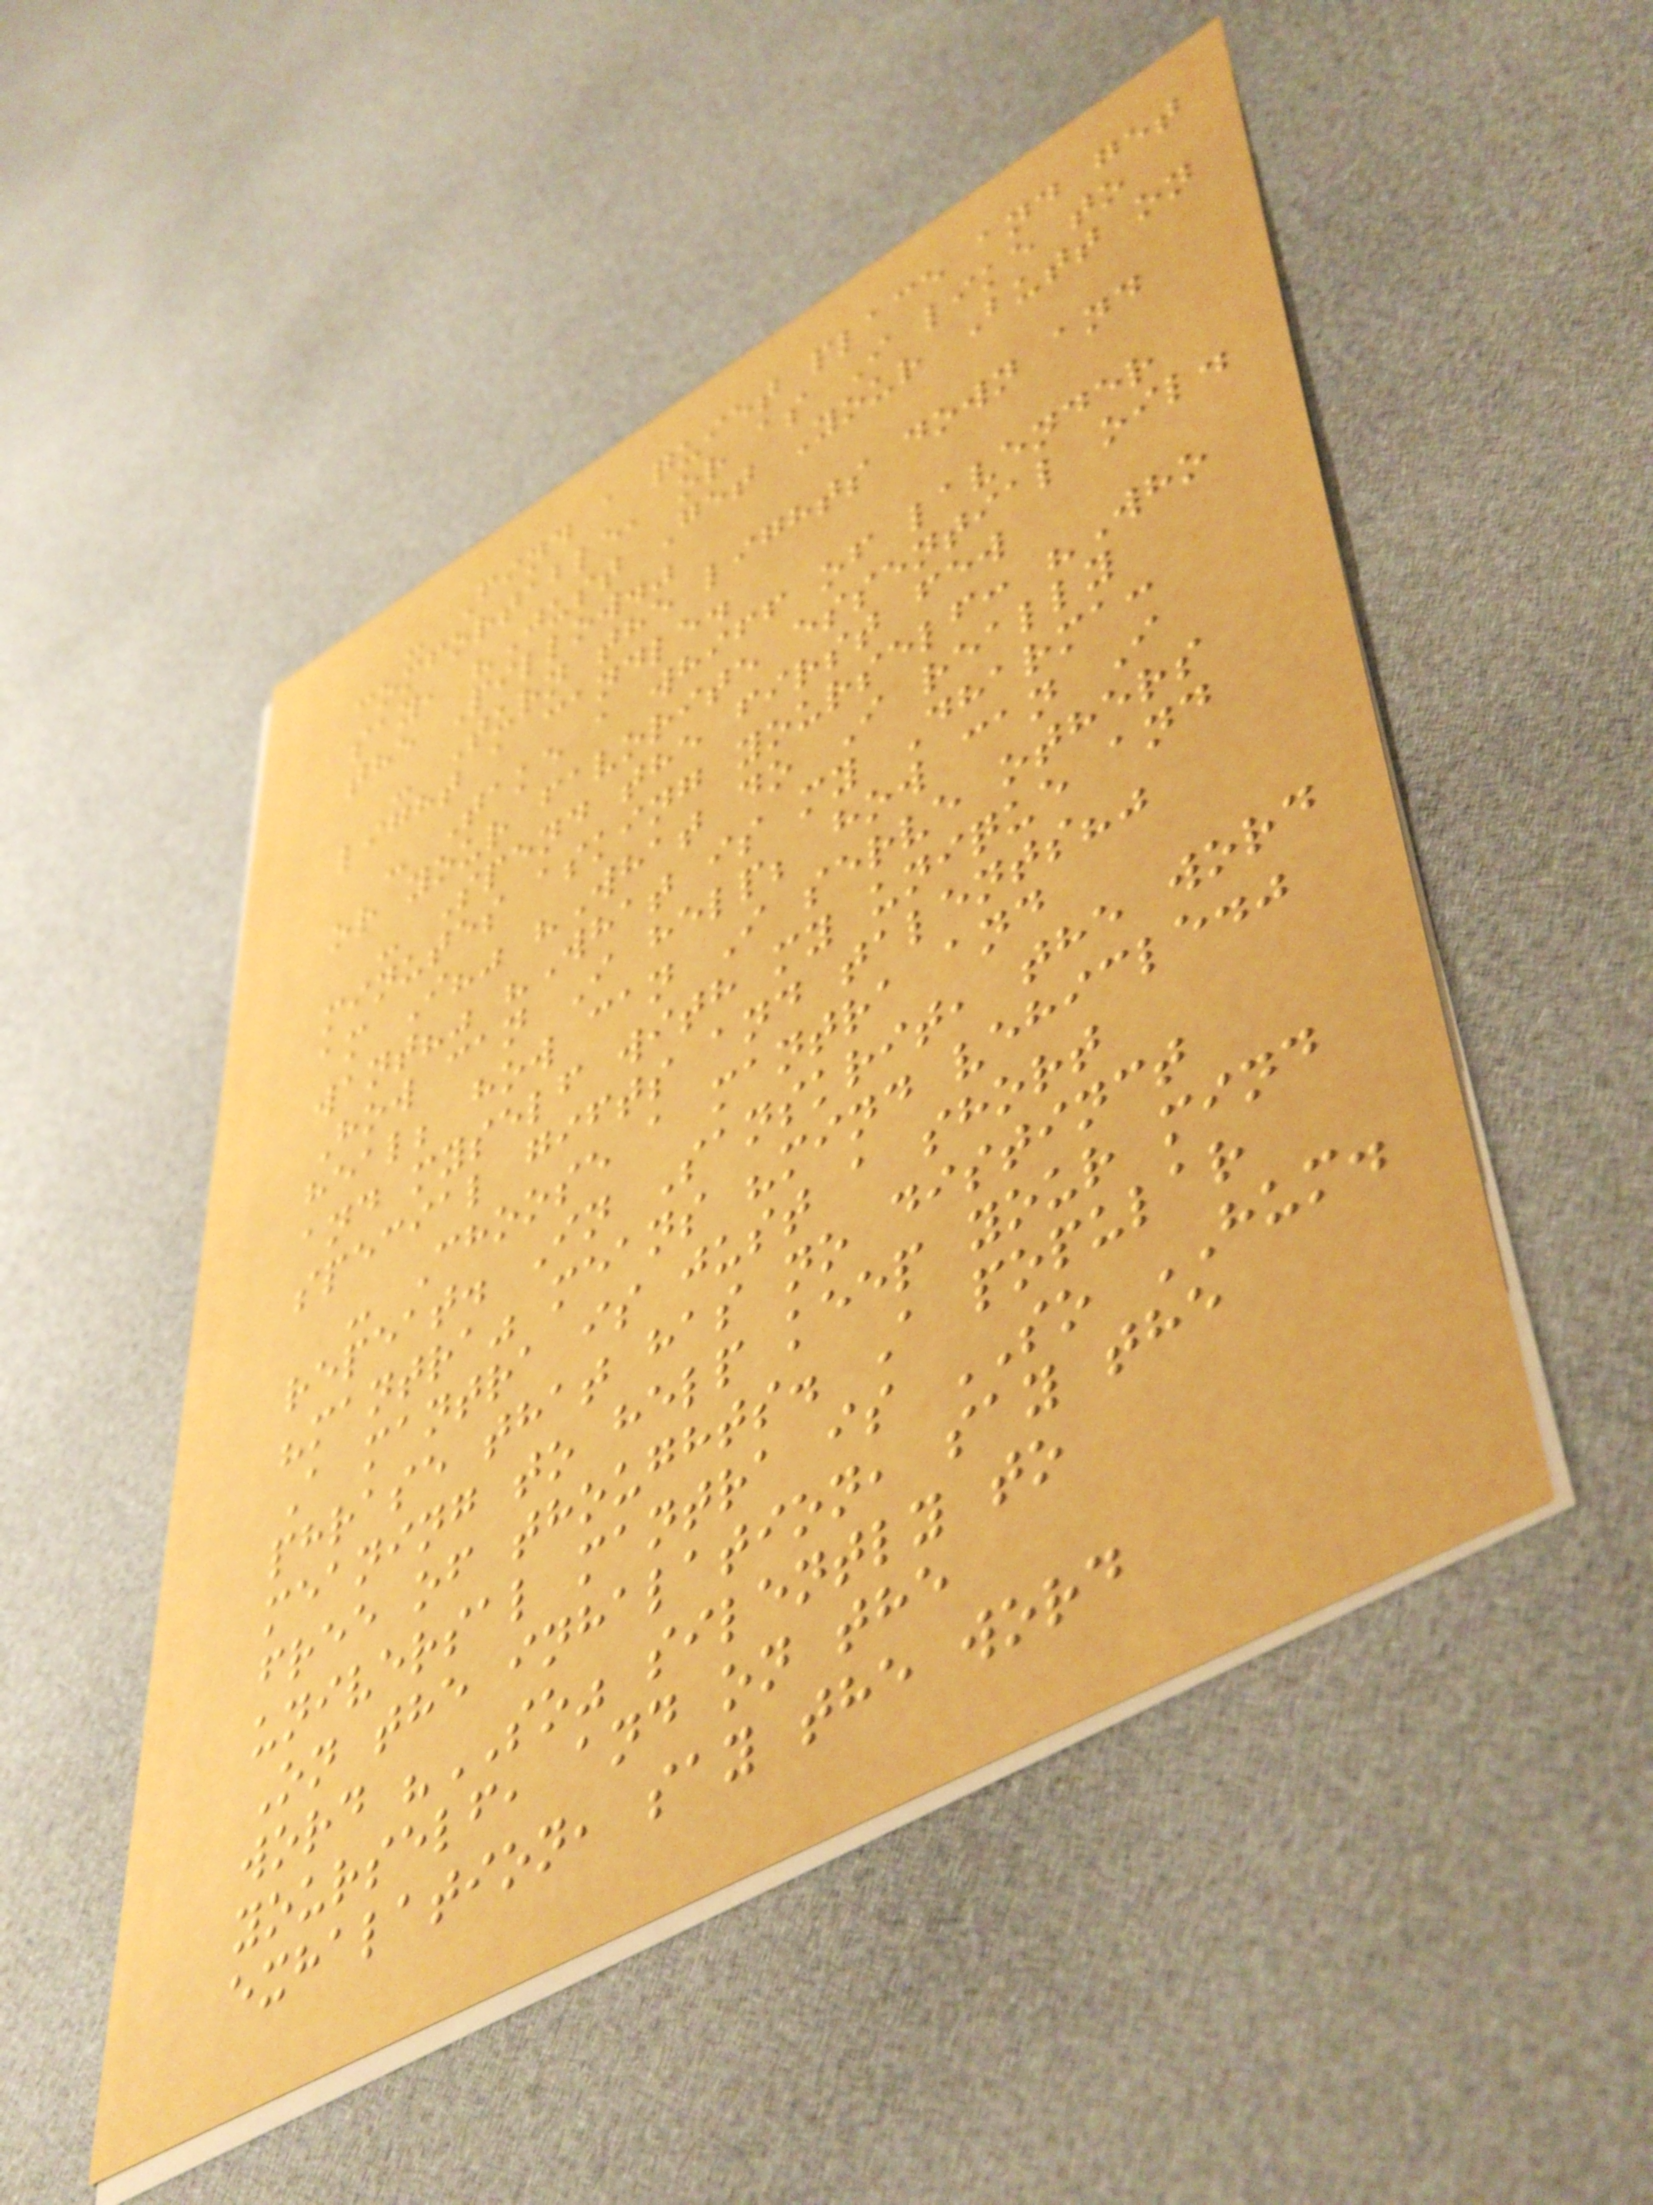- Find a quiet place and get
comfortable, or as I like to
say, "Just Get Your Butt on
the Pillow."
- Turn the lights down and
light a candle.
- Take a whiff of lavender
or your favorite essential oil.
- Spend the first few
minutes asking yourself: "Who
am I?" "What do I really
want?" "What is my Dharma:
How can I help; how can I
heal; how can I serve others
and myself with my unique and
special gifts and talents?"
- Choose a mantra and
repeat. In Sanskrit, the word
"mantra" means "mind vehicle."
A mantra is just a short
phrase that has no distinct
meaning to help keep your mind
free of thoughts. A popular
universal mantra is SO HUM.
On the inhalation, say the
word "SO" silently to
yourself, and on the
exhalation, say the word
